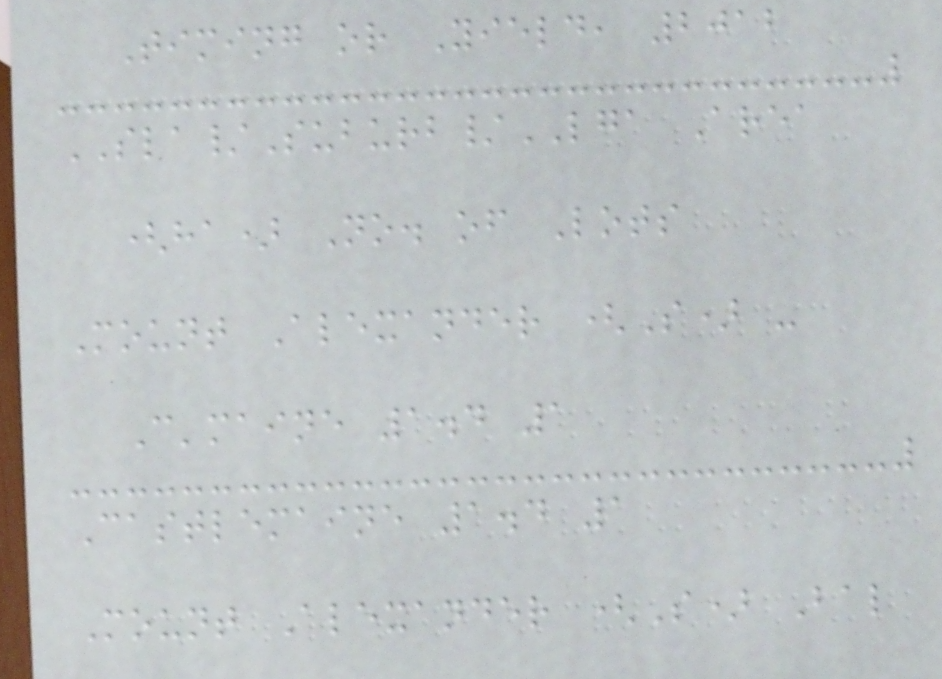Timing or Yield, 2012
SLA/Suburb/LGA Area
(ha) No. of Lots
Mount Alexander (S) -
C'maine 1.4 1
Castlemaine 1.4 1
Mount Alexander (S) Bal
